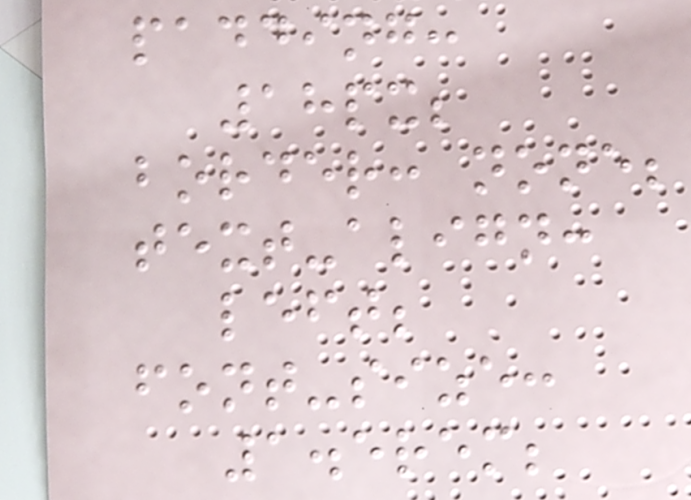padding:
18px;
border: none;
text-align:
left;
font-size:
1.5rem;
